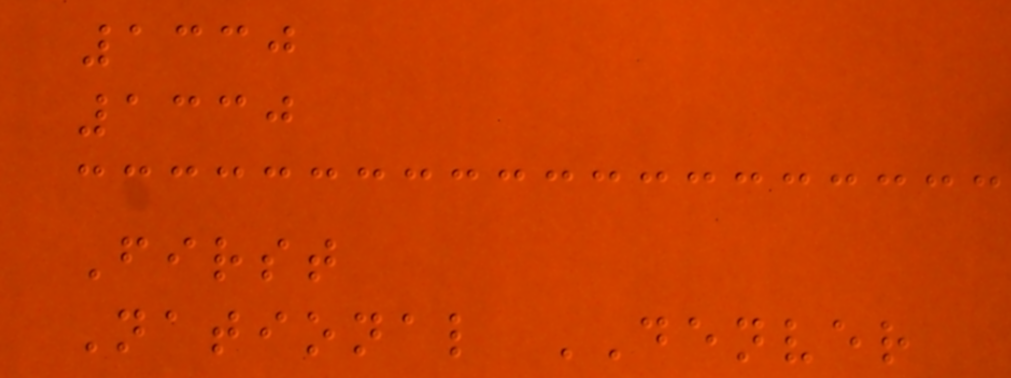1330
1330
First
National DENVER
